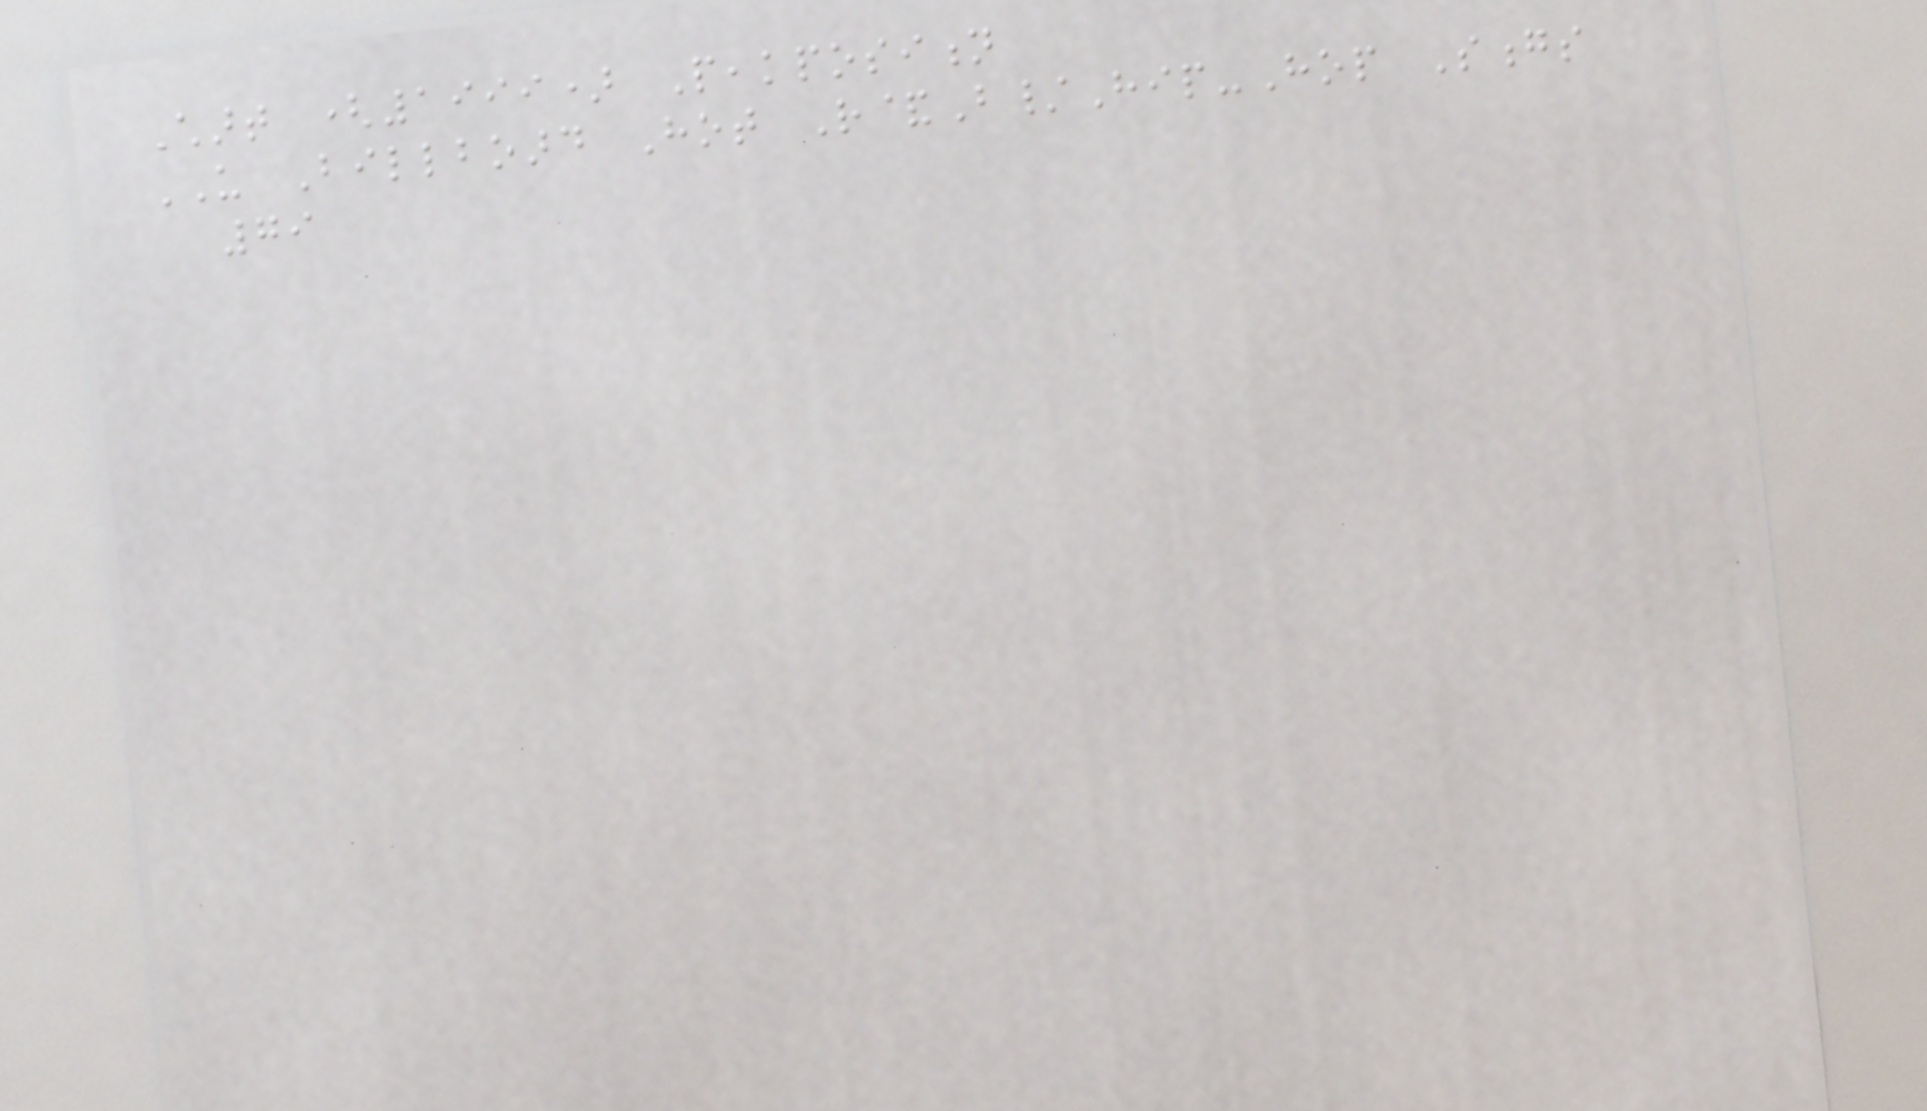Chart (1999) Peakposition
US Billboard Hot R&B/Hip-Hop Songs
79
